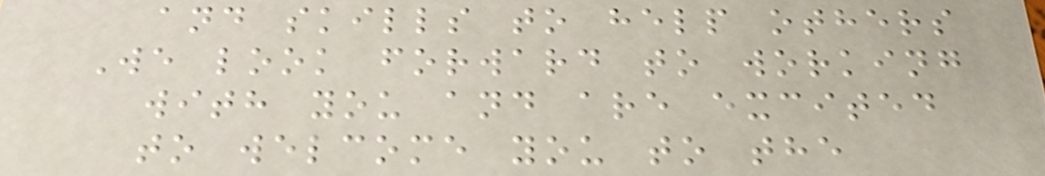and skills to help others
We look forward to working
with you and are excited
to welcome you to the
